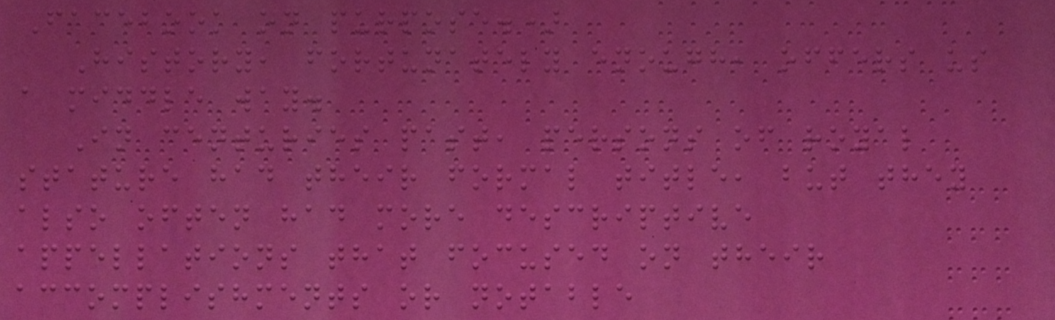Facebook on purpose.)
History, fortunately enough, offers us
a middle way.
In centuries past, persons of royal
stature had their formal title, but they
also often had more descriptive
appellations that focused on their
accomplishments or notable
